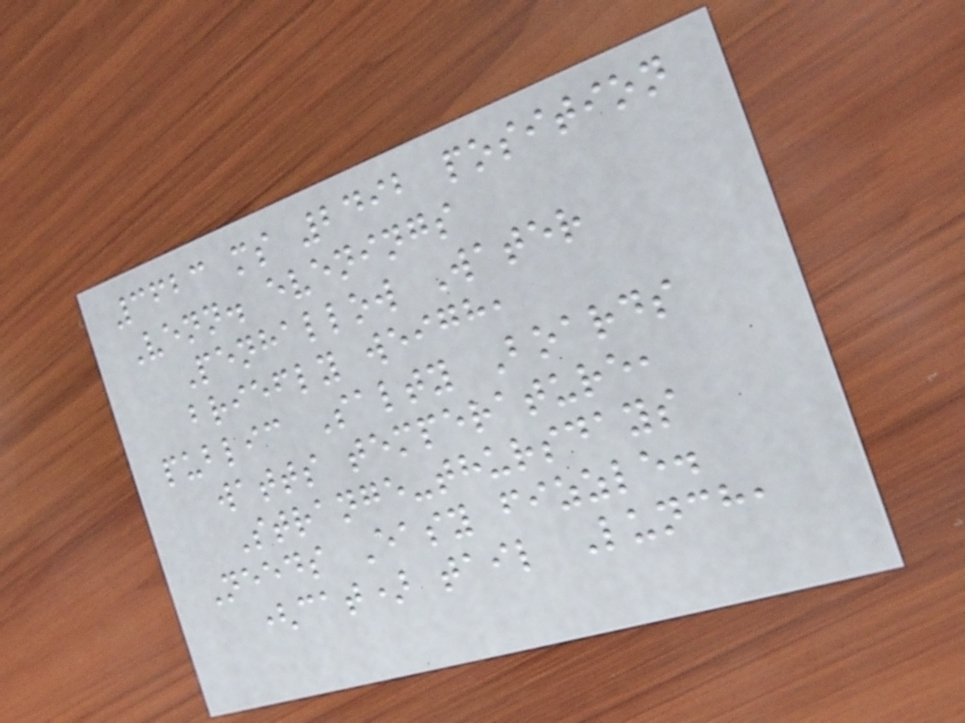3623 ms 2492 position
Venn. evenings
Penhallow Water
briefly weigh,
public Salty Boards
watts temperature,
Strange-thursdays
Needs Easy fizzle.
(cat) tail Lunch,
